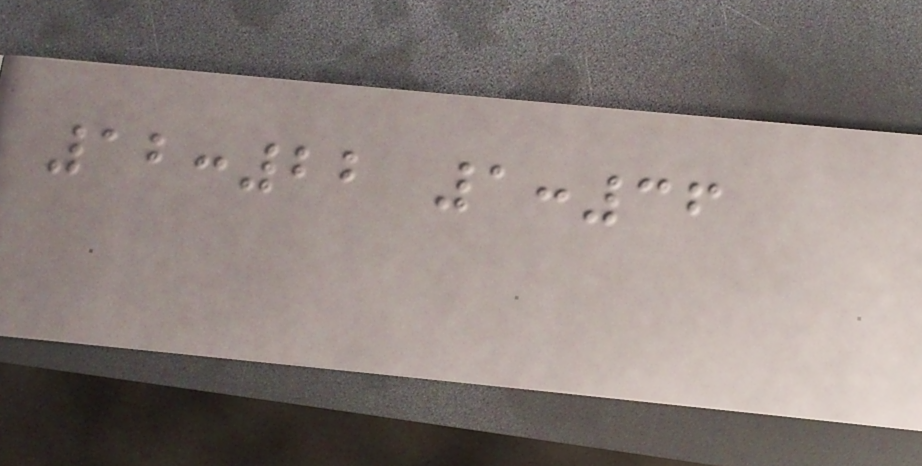12:22 1:36
